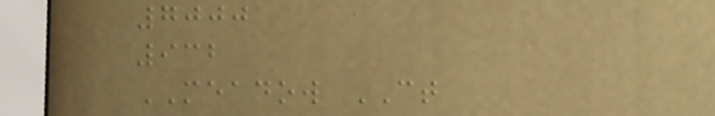7000
932
MEADOW CT
